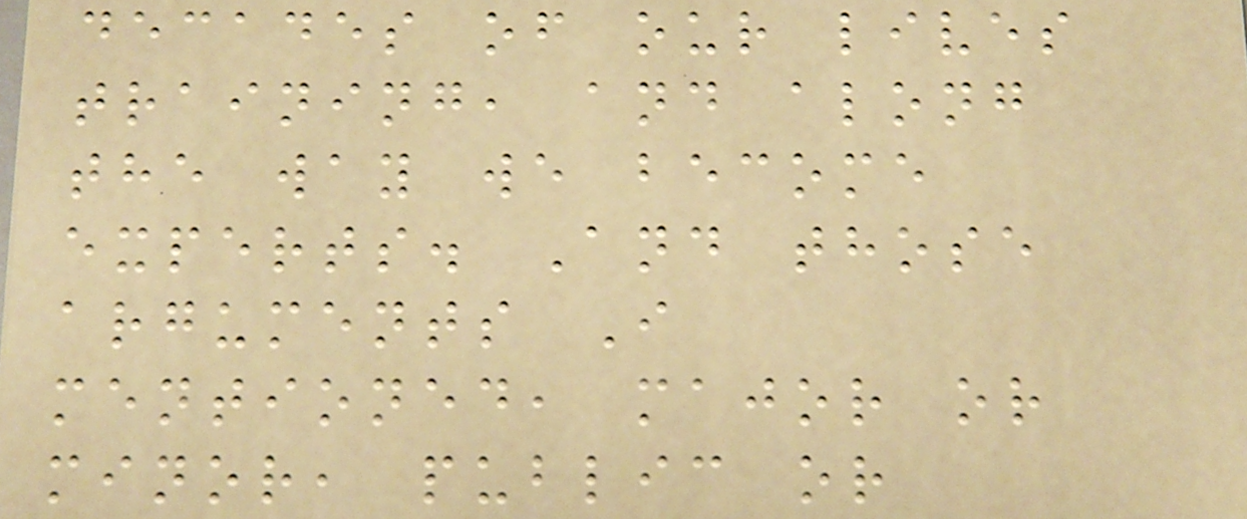decades of our lives
training, and along
the way we become
experts. And those
arguments I
mentioned, major or
minor, public or
